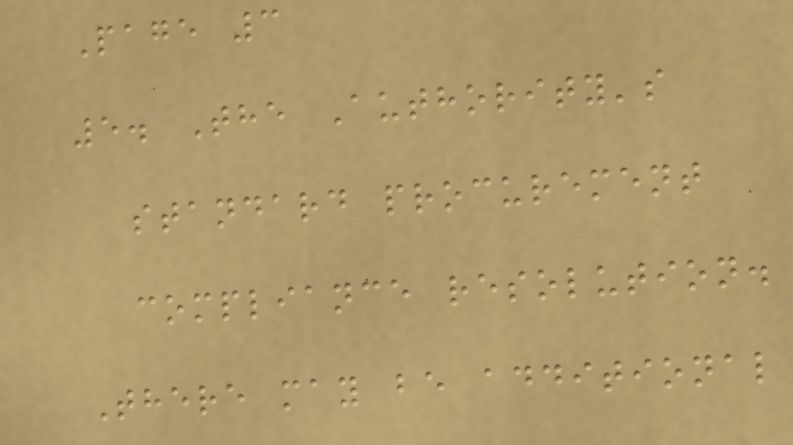Page 3
5. The Authority's
standard procurement
compliance resolution.
There may be additional
